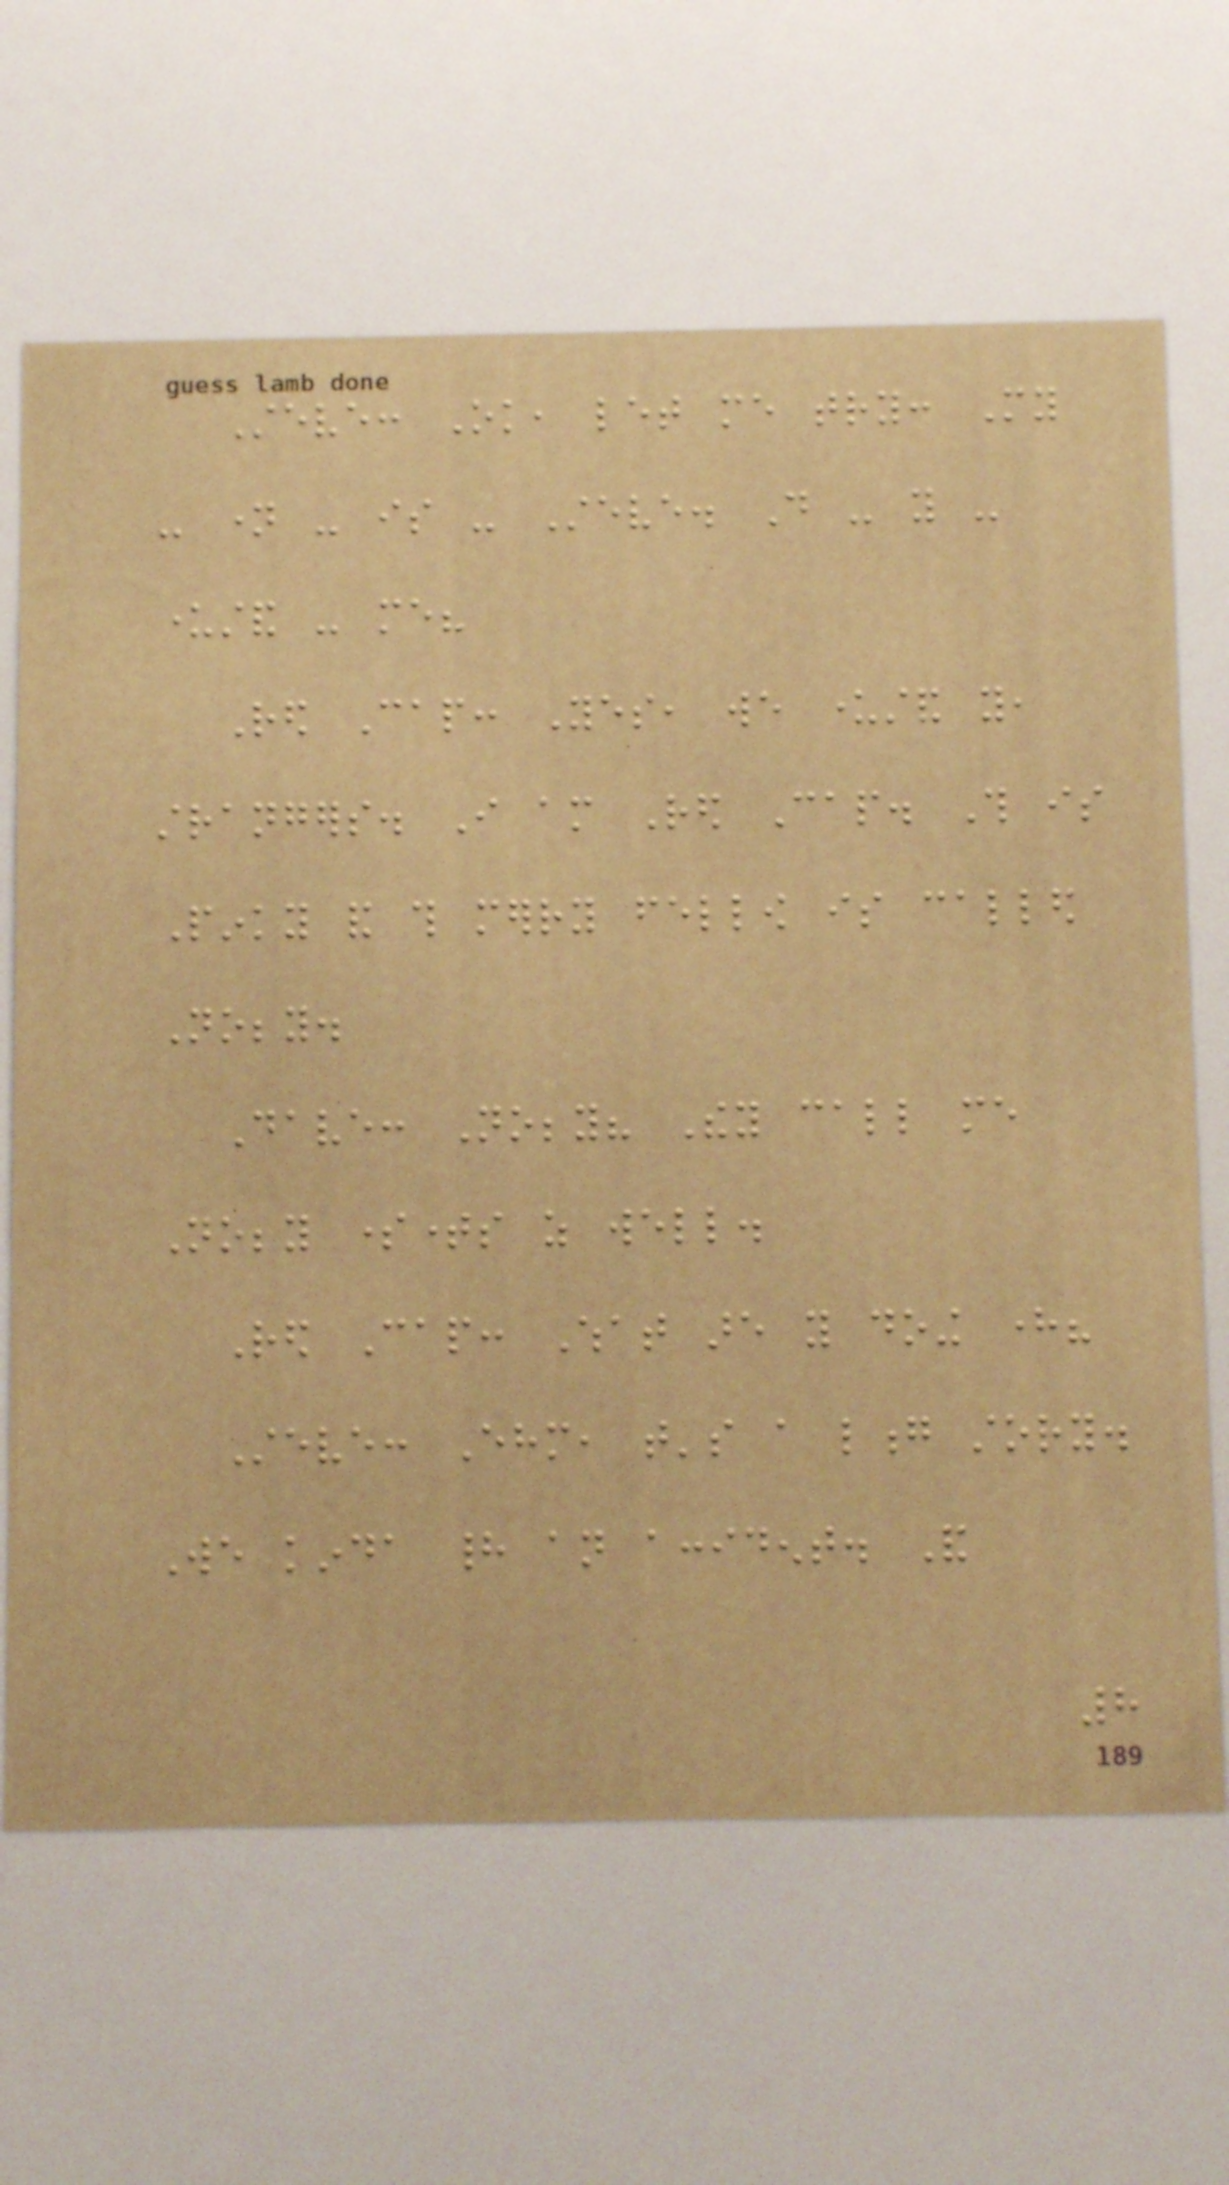Steve: Ok, let me try: My
- name - is - Steve. Do - you -
understand - me?
Red Cap: Yes, we understand you,
strangers. I am Red Cap. This is
Pinky and this merry fellow is called
Nobby.
Dave: Nobby? They call me
Nobby sometimes as well.
Red Cap: What are you doing here?
Steve: Ehm, that's a long story.
We kinda had an accident. And
8
